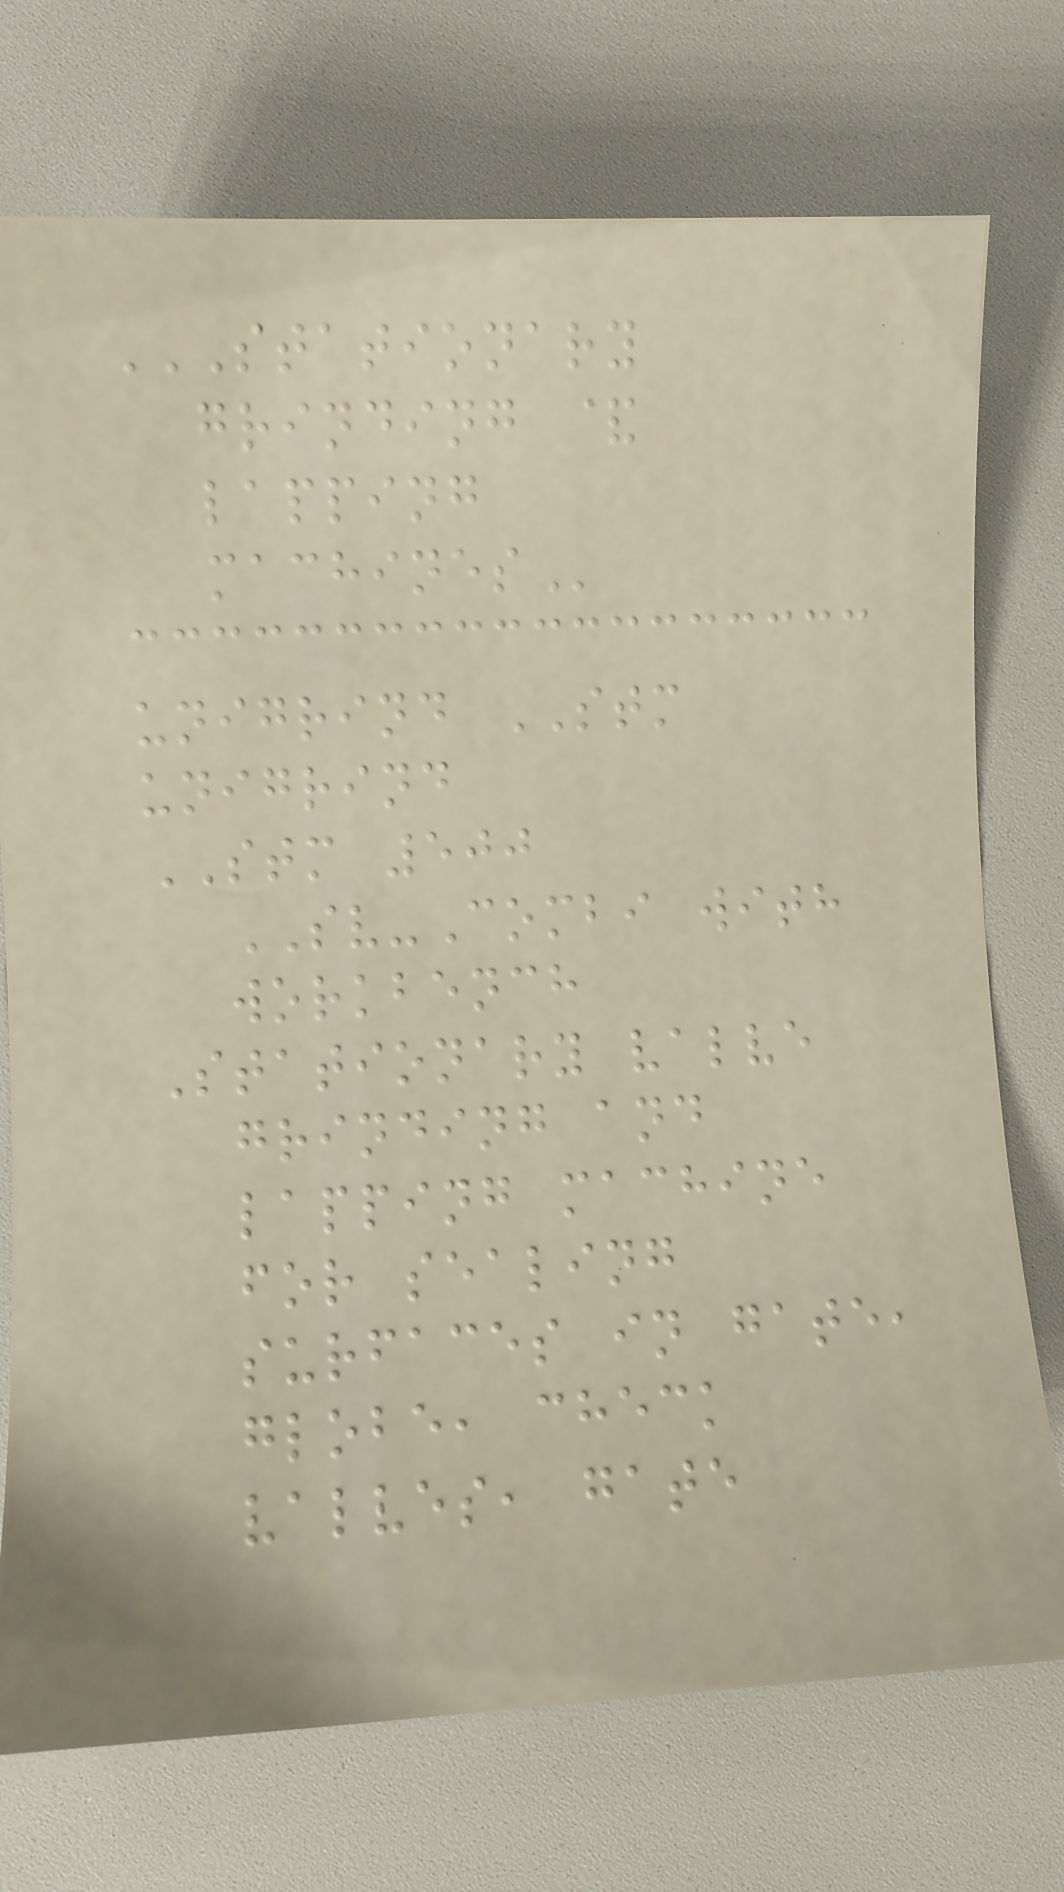STATIONARY
GRINDING &
LAPPING
MACHINES
unigrind STM
unigrind
STM 500
SV-Combi with
workbench
Stationary valve
grinding and
lapping machine
for sealing
surfaces in gate,
globe, check
valves, gate
